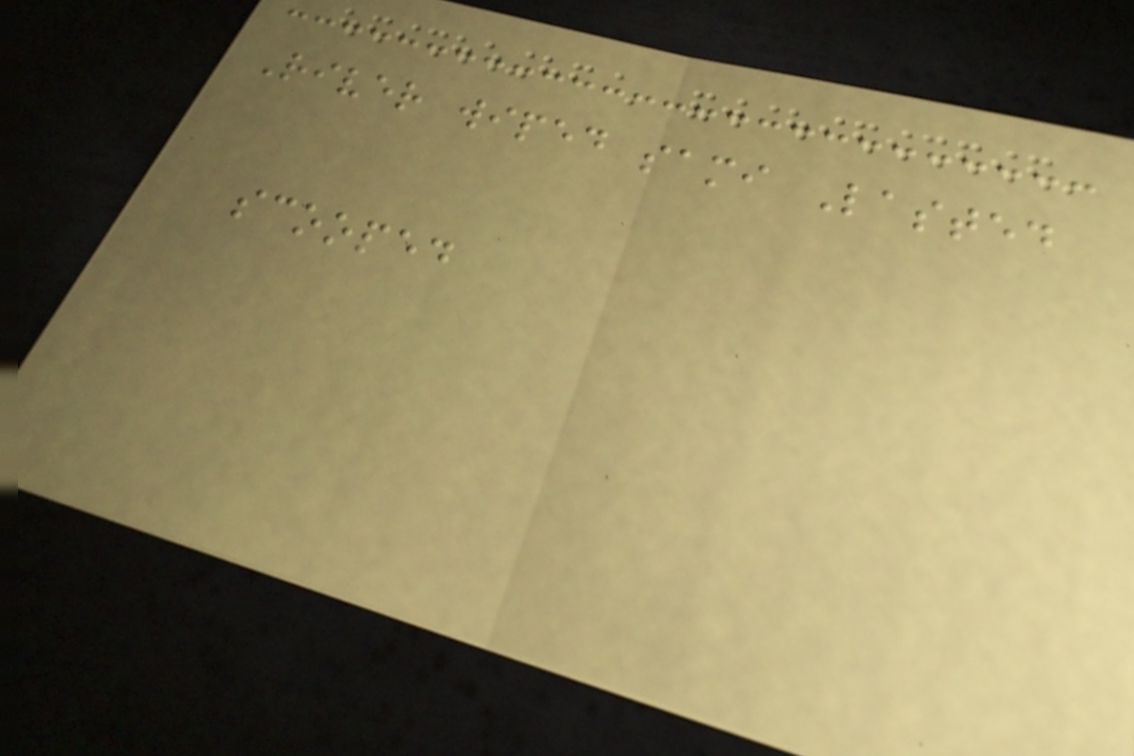River wiped sami Lasted
scooped
